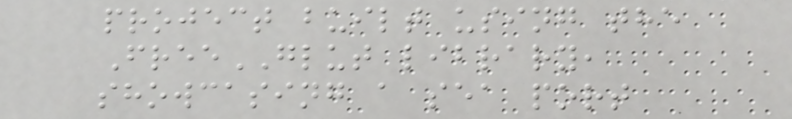project built using the
FreeGLUT library,
showcasing a sea port
